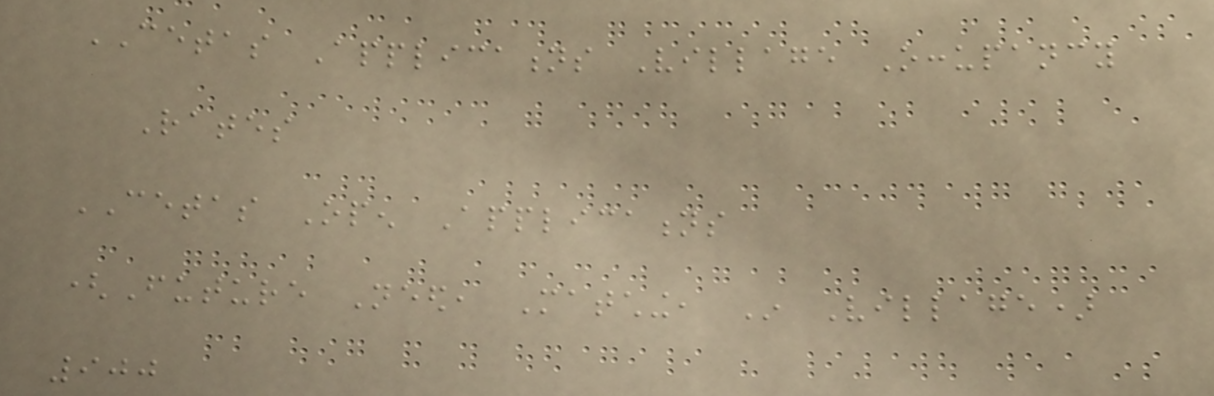CETAS Applications Village Occupancy
Rates
CETAS Open Applications
(Future Need, Matching, In Village)
900
